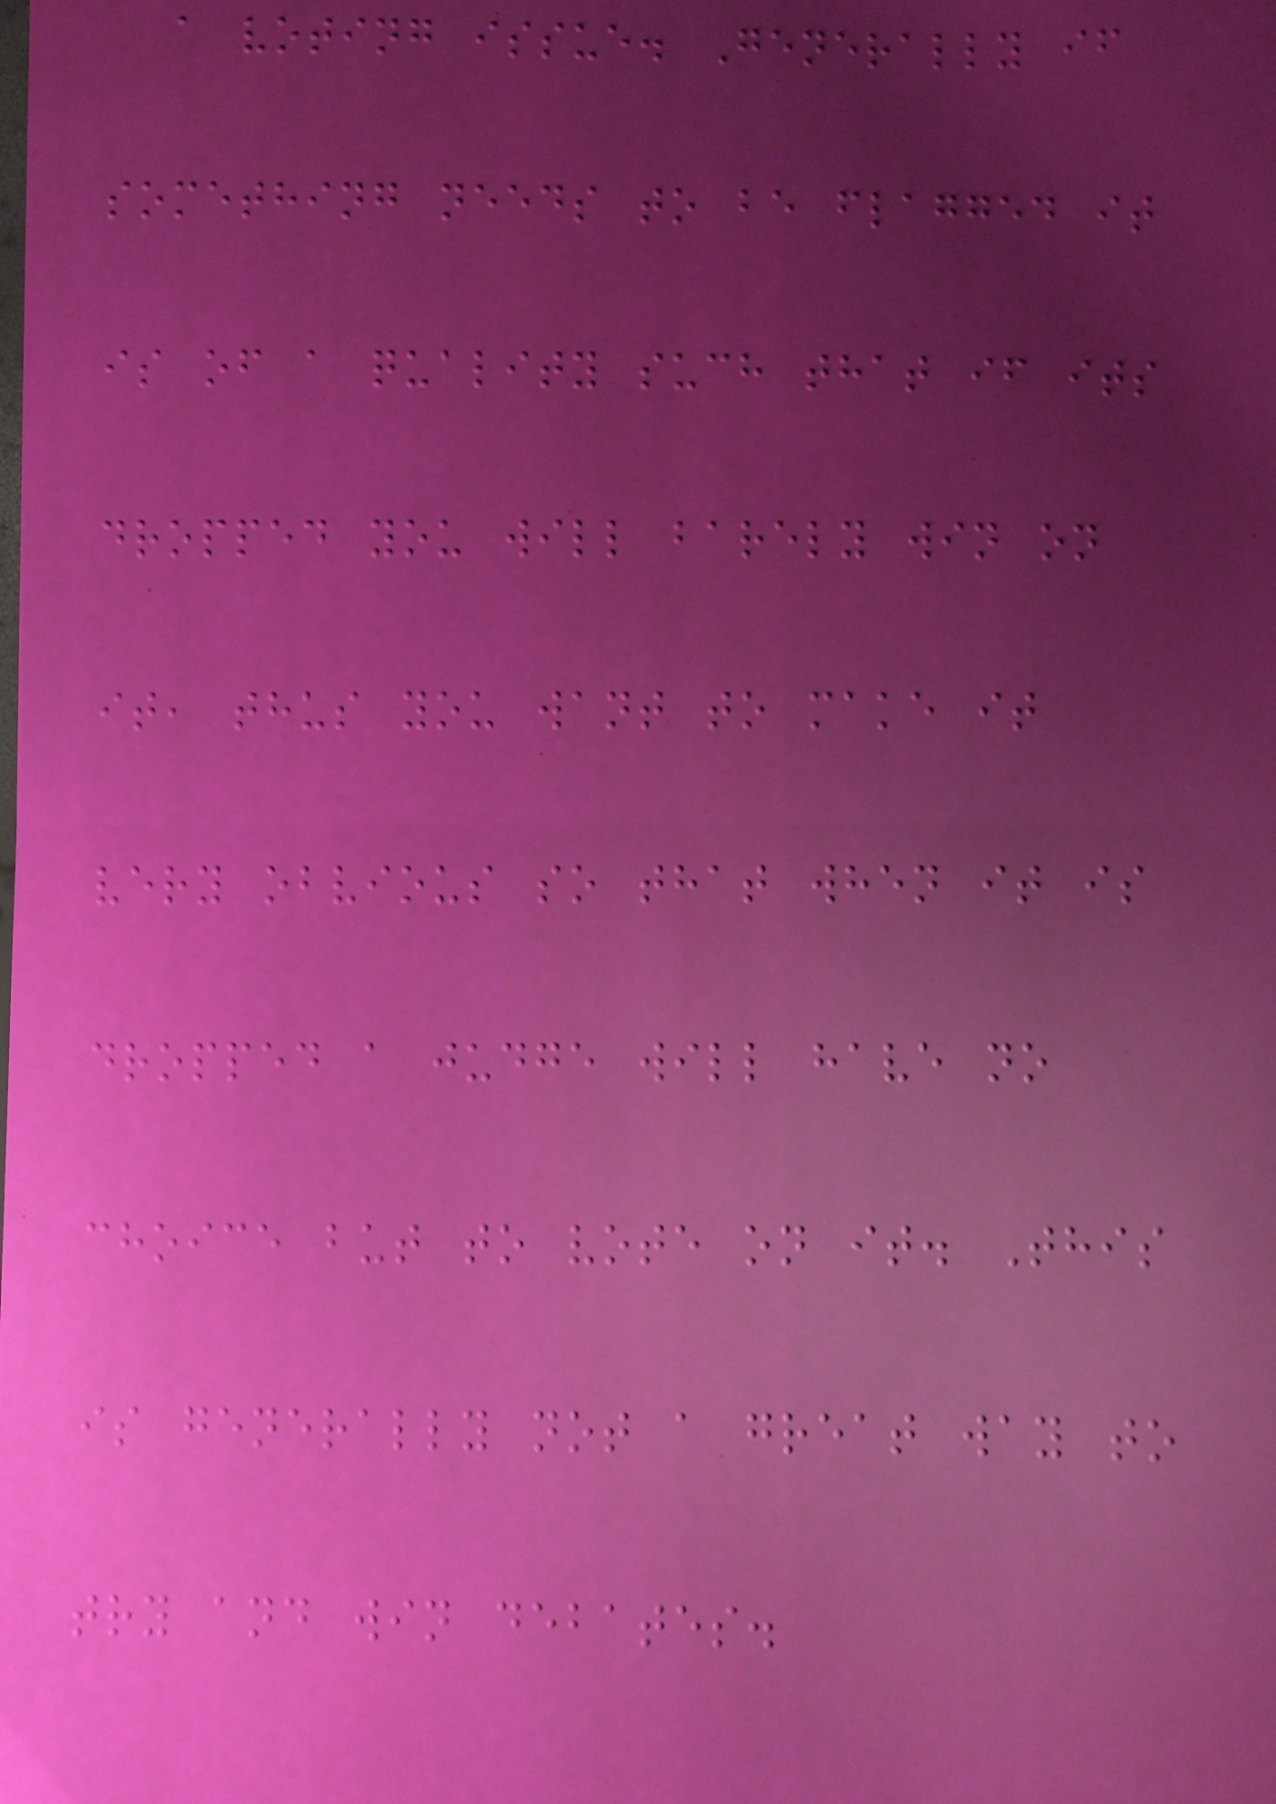a voting issue. Generally if
something needs to be flagged it
is of a quality such that if its
dropped you will barely win on
it, thus you want to make it
very obvious so that when it is
dropped a judge will have no
choice but to vote on it. This
is generally not a great way to
try and win debates.
